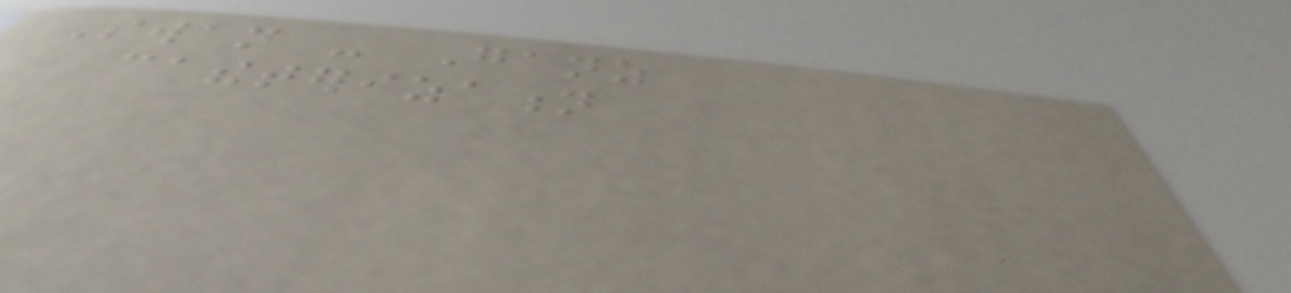Swan - Ganz
catheterization
